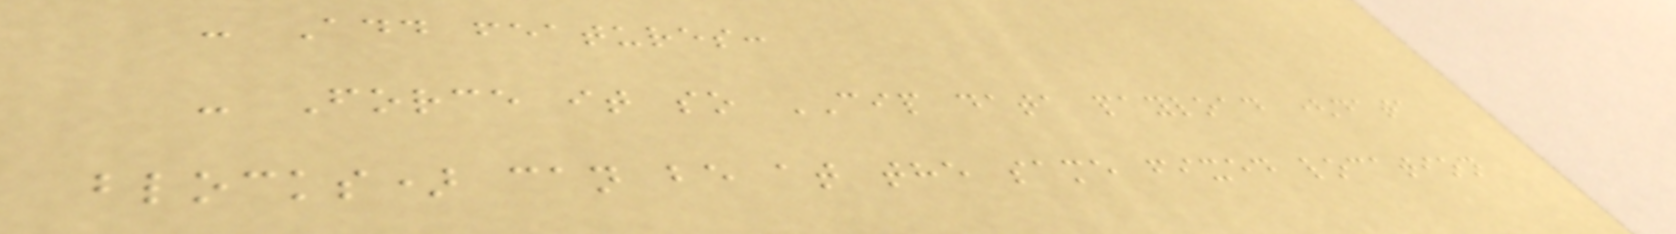- Add features:
- Force it so CIP data payload (data
blocks) can be at the same fixed location
